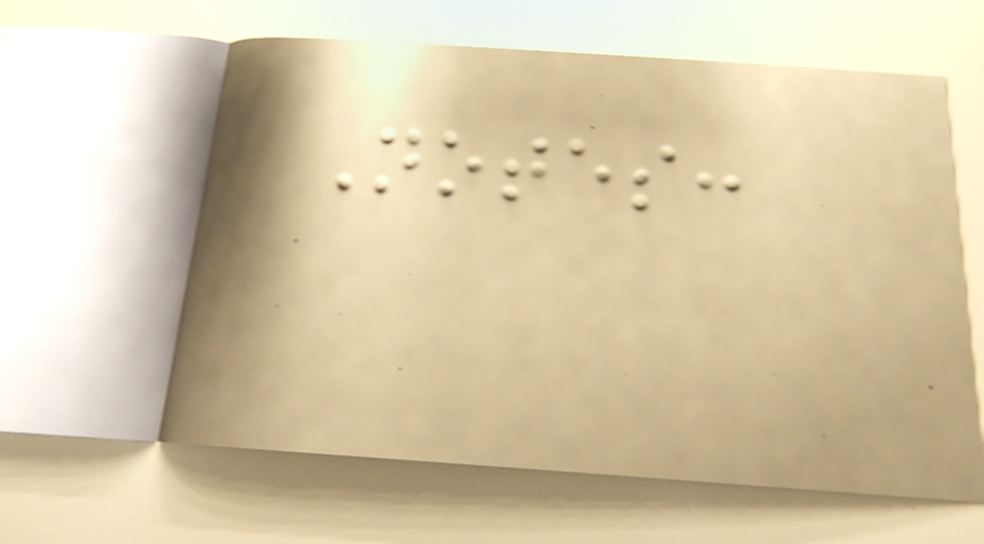Notes:
